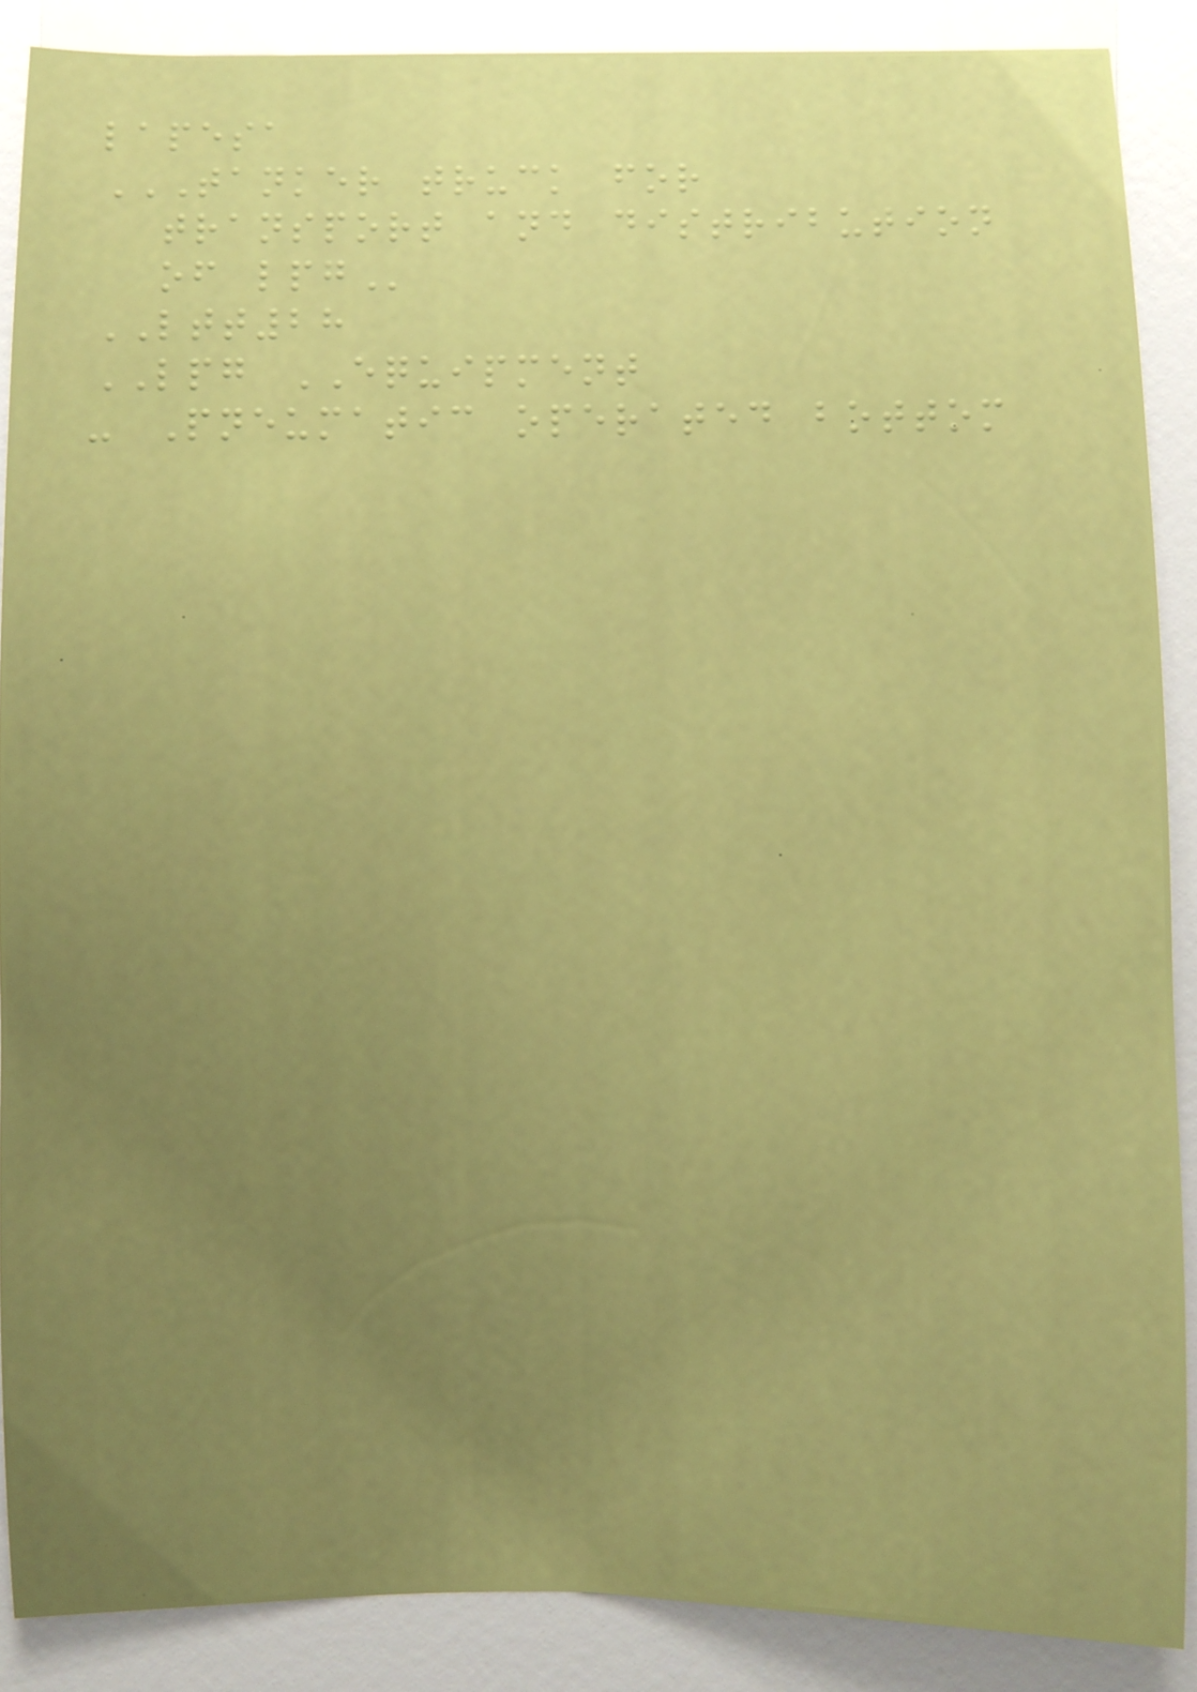lapesa
TANKER TRUCK FOR
TRANSPORT AND DISTRIBUTION
OF LPG
LTT28
LPG EQUIPMENT
- Pneumatic operated bottom
